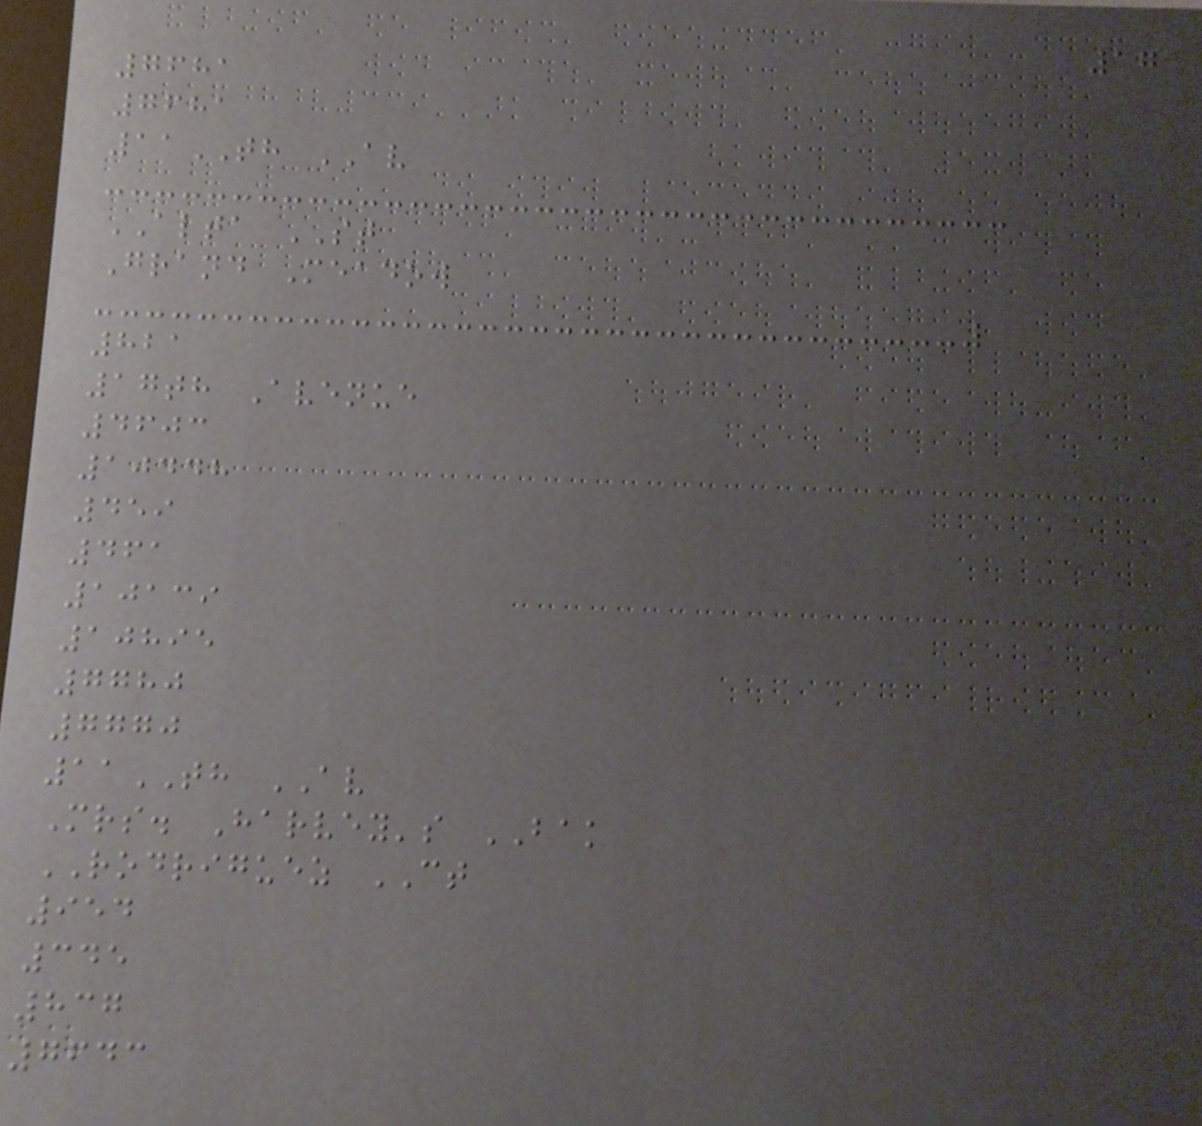17
7681
7681
11TH AV
ALTA ST
Grand Meadow
821
17th Avenue
4603
10448
459
461
10139
10895
7780
7770
11TH AV
Mrs. Harvey's BAK
RODRIGUEZ CT
954
345
837
7643
